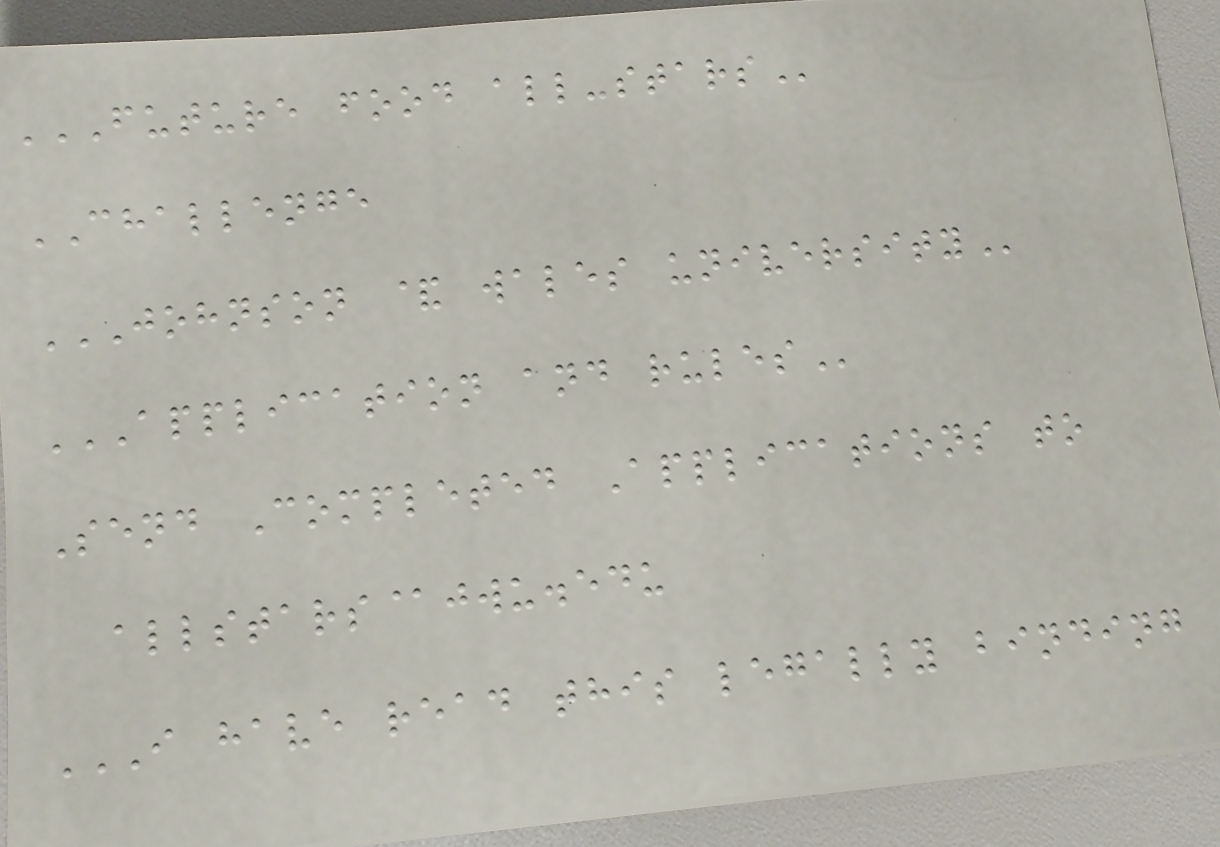FUTURE FOOD ALL-STARS
CHALLENGE
JOHNSON & WALES UNIVERSITY
APPLICATION AND RULES
Send Completed Applications to
allstars@jwu.edu
I HAVE READ THIS LEGALLY BINDING
